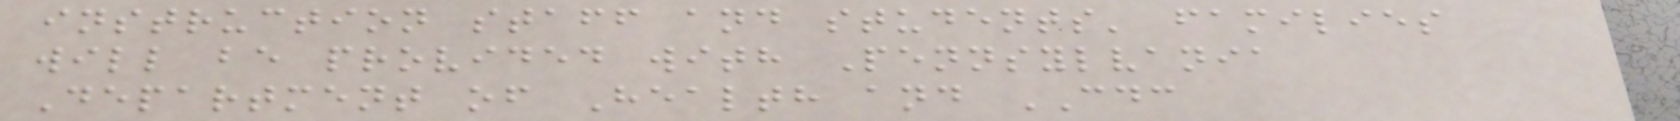instruction staff and students' families
will be provided with Pennsylvania
Department of Health and CDC
